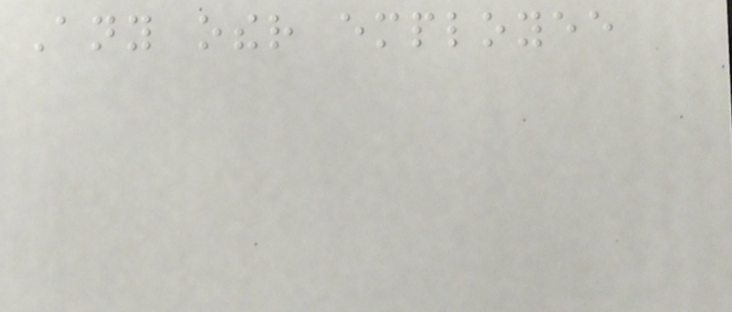Any other employee
